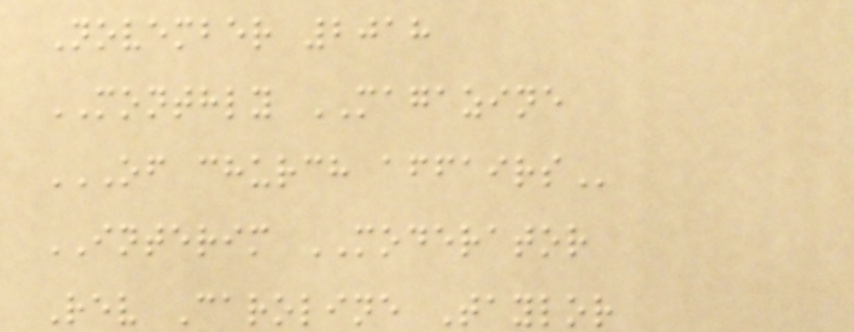November 2018
MONTHLY MAGAZINE
OF CHURCH AFFAIRS
INTERIM MODERATOR
Rev Caroline Taylor
